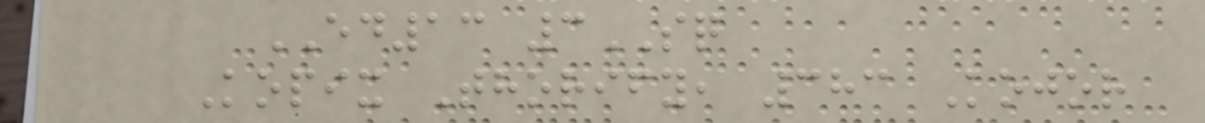ED13 3SQ
Kopix Thorify, 383 Kojor
